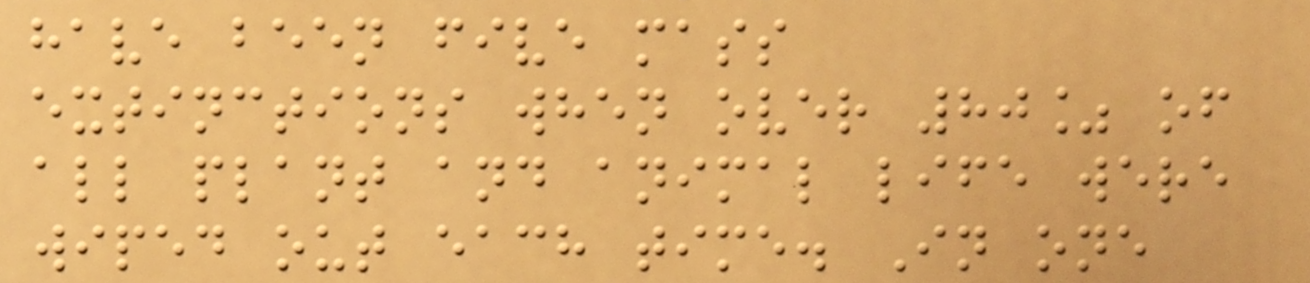have been five mass
extinctions when over 80% of
all plant and animal life were
wiped out each time. In one
